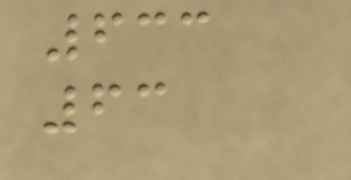633
63
